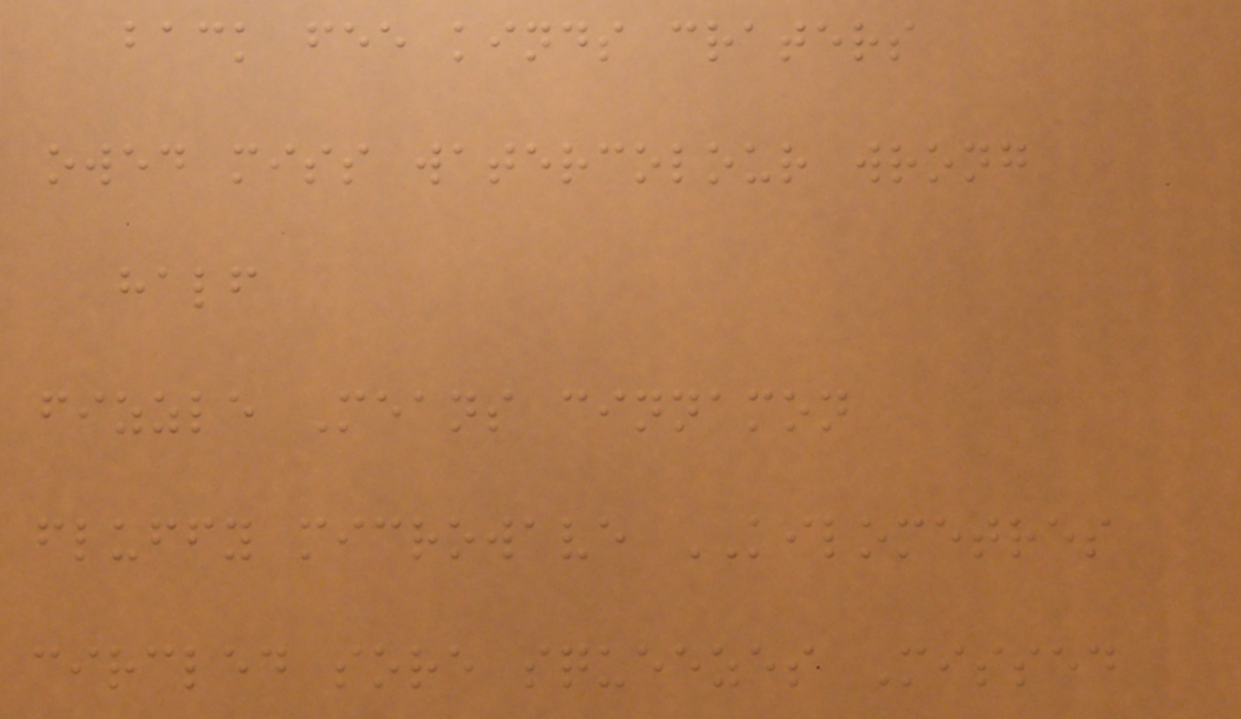back fee kinds craters
owed miss watercolour wrong
half
fizzle Means cinnamon
fluffy microwave KILOMETRES
circled sore squeezes Missed
